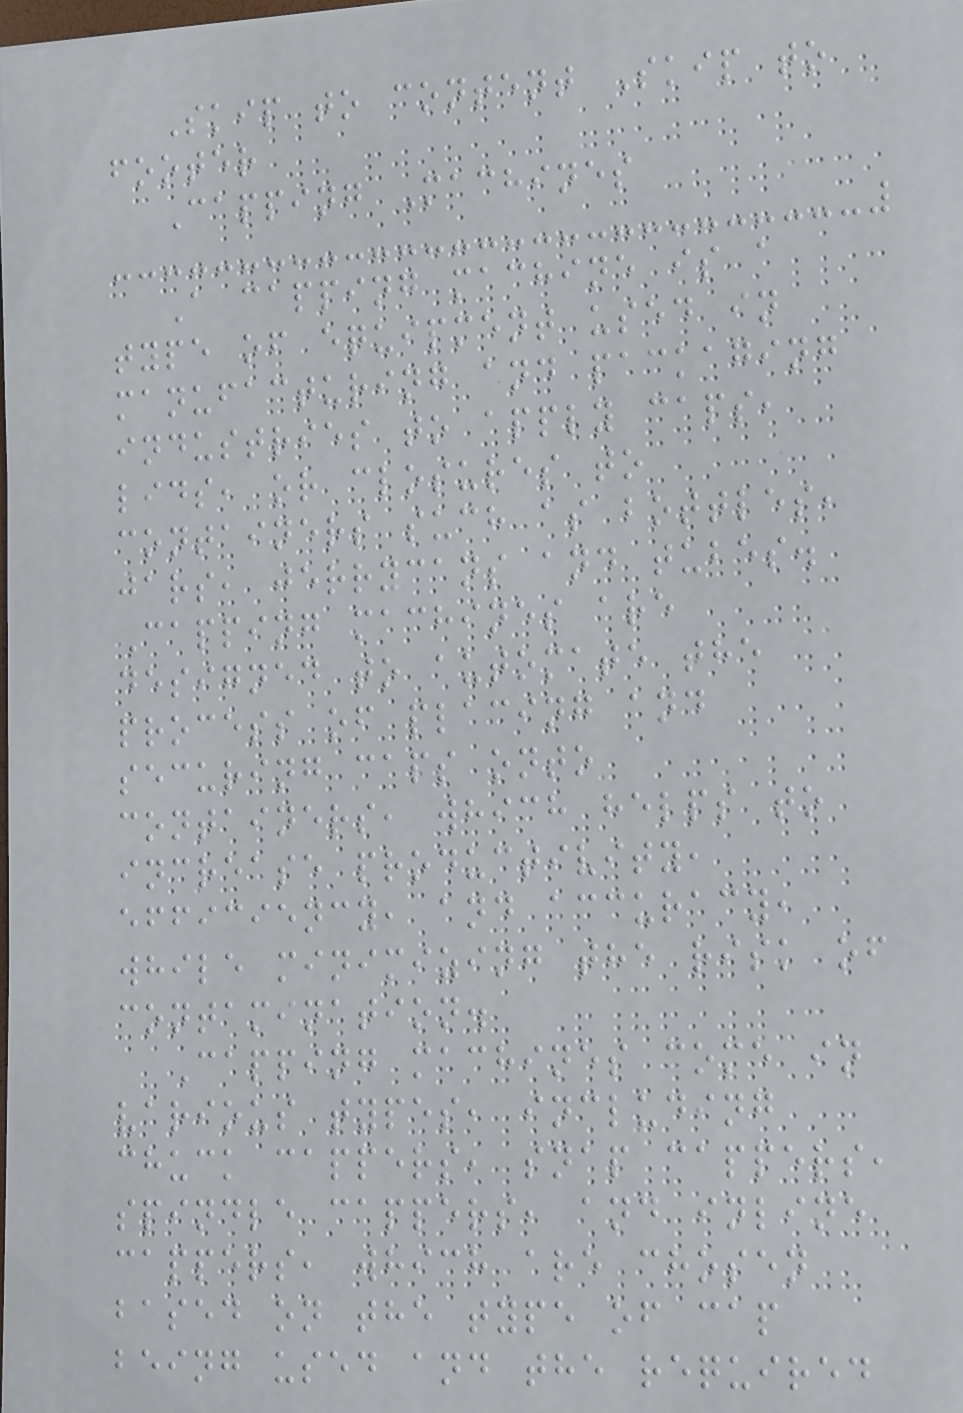Skip to content Skip to
footer
Capping Machines
A capping machine is a
type of equipment used in
manufacturing and packaging
industries to apply caps,
lids, or closures to
containers such as bottles,
jars, jerrycans and tubes.
Capping machines are
designed to automate the
process of placing and
securing caps onto
containers, which helps to
increase productivity,
efficiency, and accuracy,
while minimizing the risk of
contamination.
Capping machines come in
various types, including
chuck cappers, snap cappers,
spindle cappers, and inline
cappers, which are chosen
based on the type of cap
being used and the required
